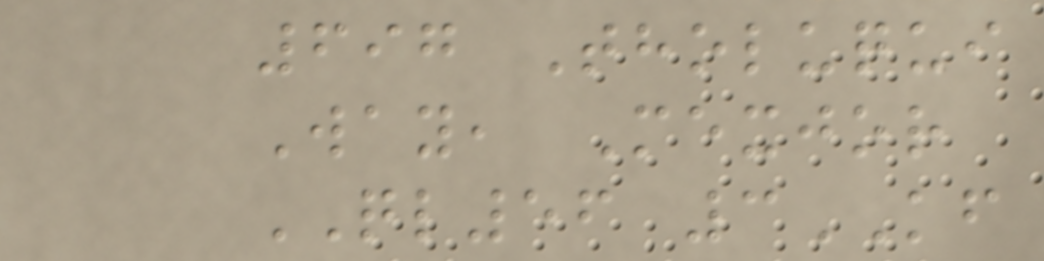697 Tholuqui
Way, Mexjor
QL56 3KF
